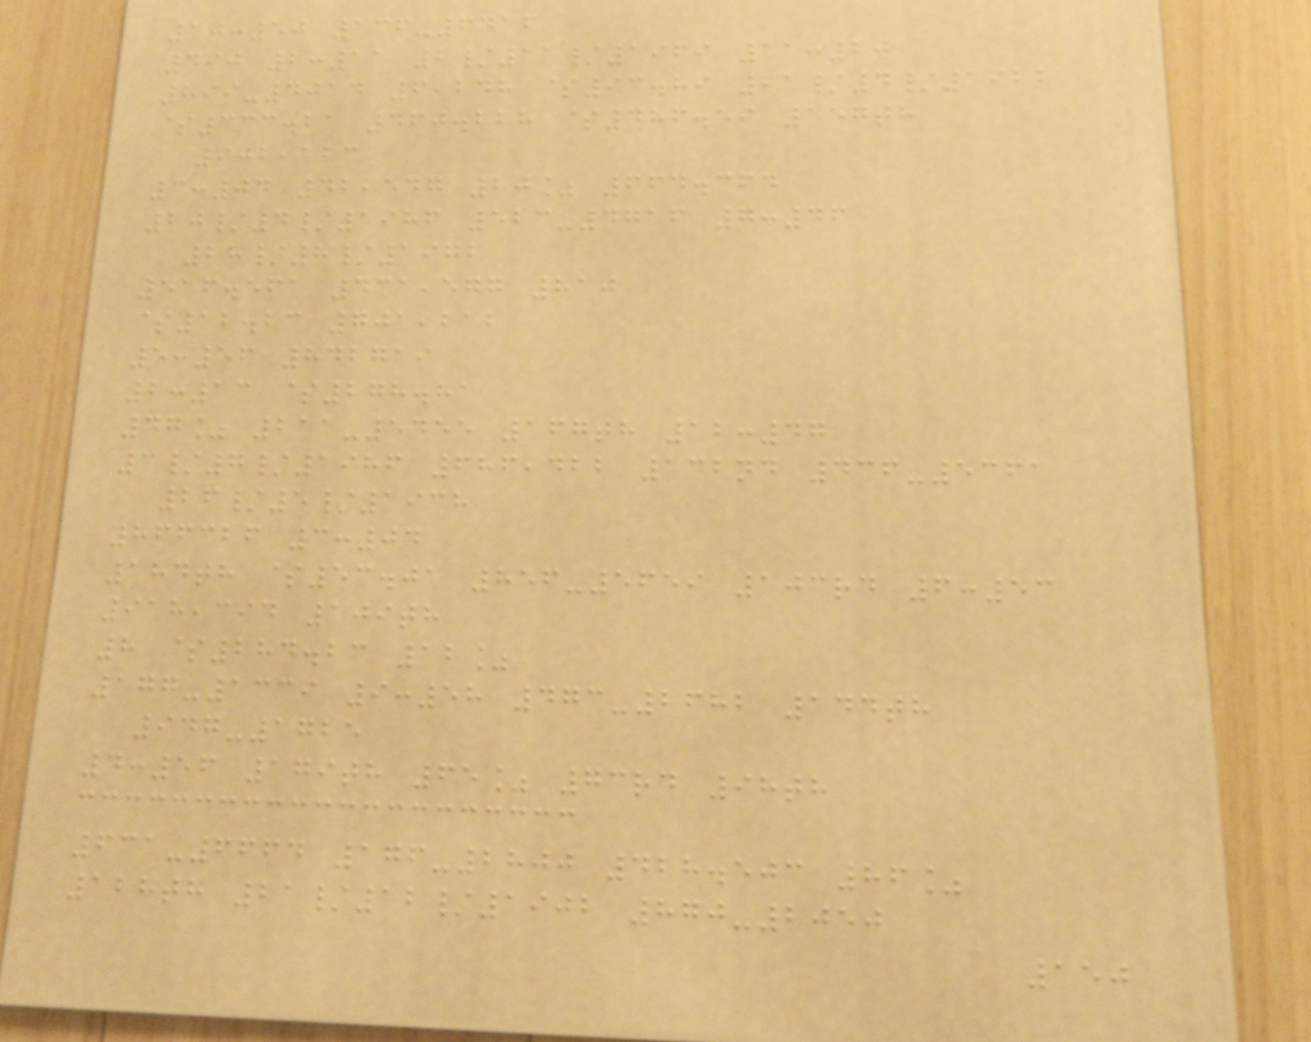10:50 136-6416
490 2:11 2/11/1969 11:20
899-4014 6,248 $93.89 21/4/1922
$333.21 460.228 $486.59 157th
902,123
3:04 42,547 20% 664.364
20/4/1986 523-4716 7:46
28/8/1972
516.561 431,577 810
$12.23 701,212
5:56 842719
2:13 $278.81
47% 211-5455 167th 12:47
3/7/1986 686,422 132nd 436-5361
26/5/1938
866326 3:04
184th $53.01 856-5659 103rd 6:53
918,394 109th
8 $284.23 12%
177-1339 9:58 473-2682 144th
947-1725
4:56 179th 65% 73rd 98th
631-6664 176-2800 428.503 86%
128th 21/12/1902 870-2050
150
